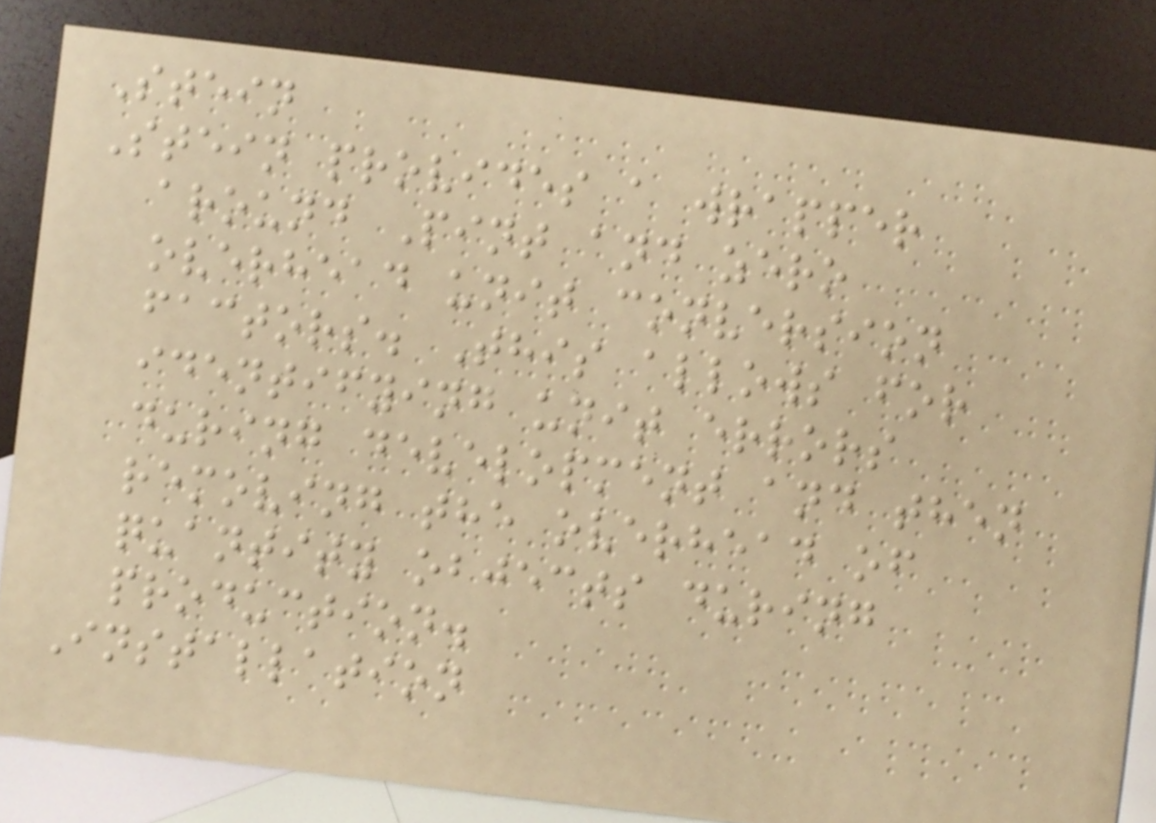Stein
Stein provides a wrapper
around Pint and zero
overhead unit conversion
factors. This allows for
identifying unit errors
during development and then
removing the overhead of
quantity objects during
production.
Installation
